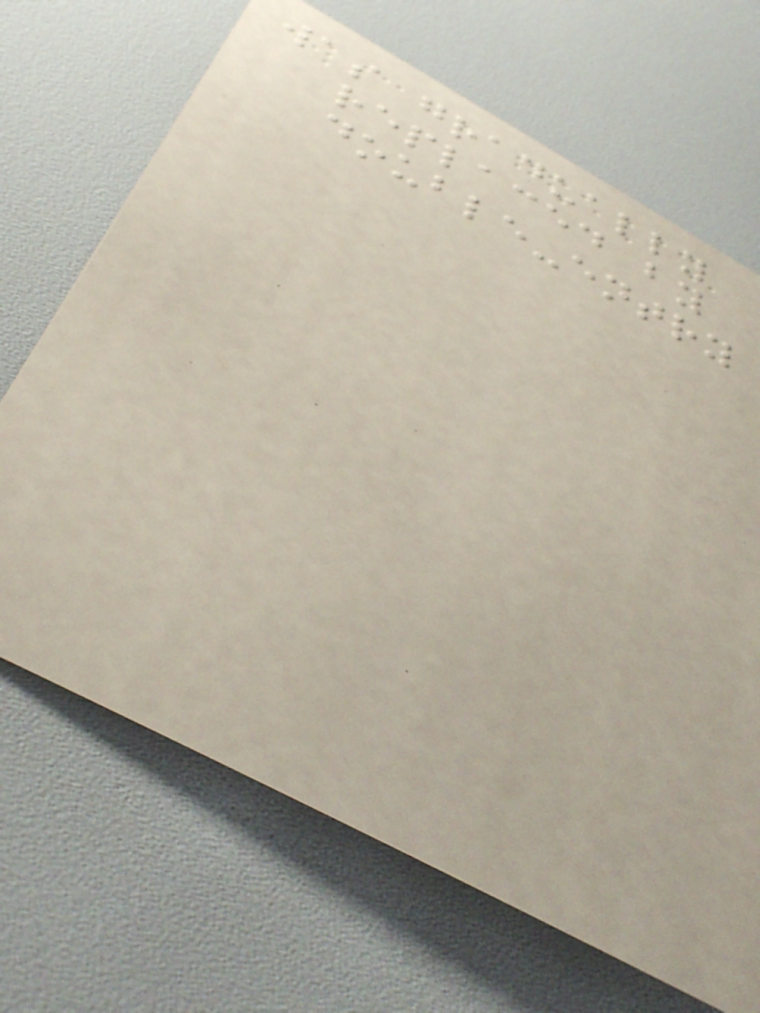was gradually
replaced by
double-entry
